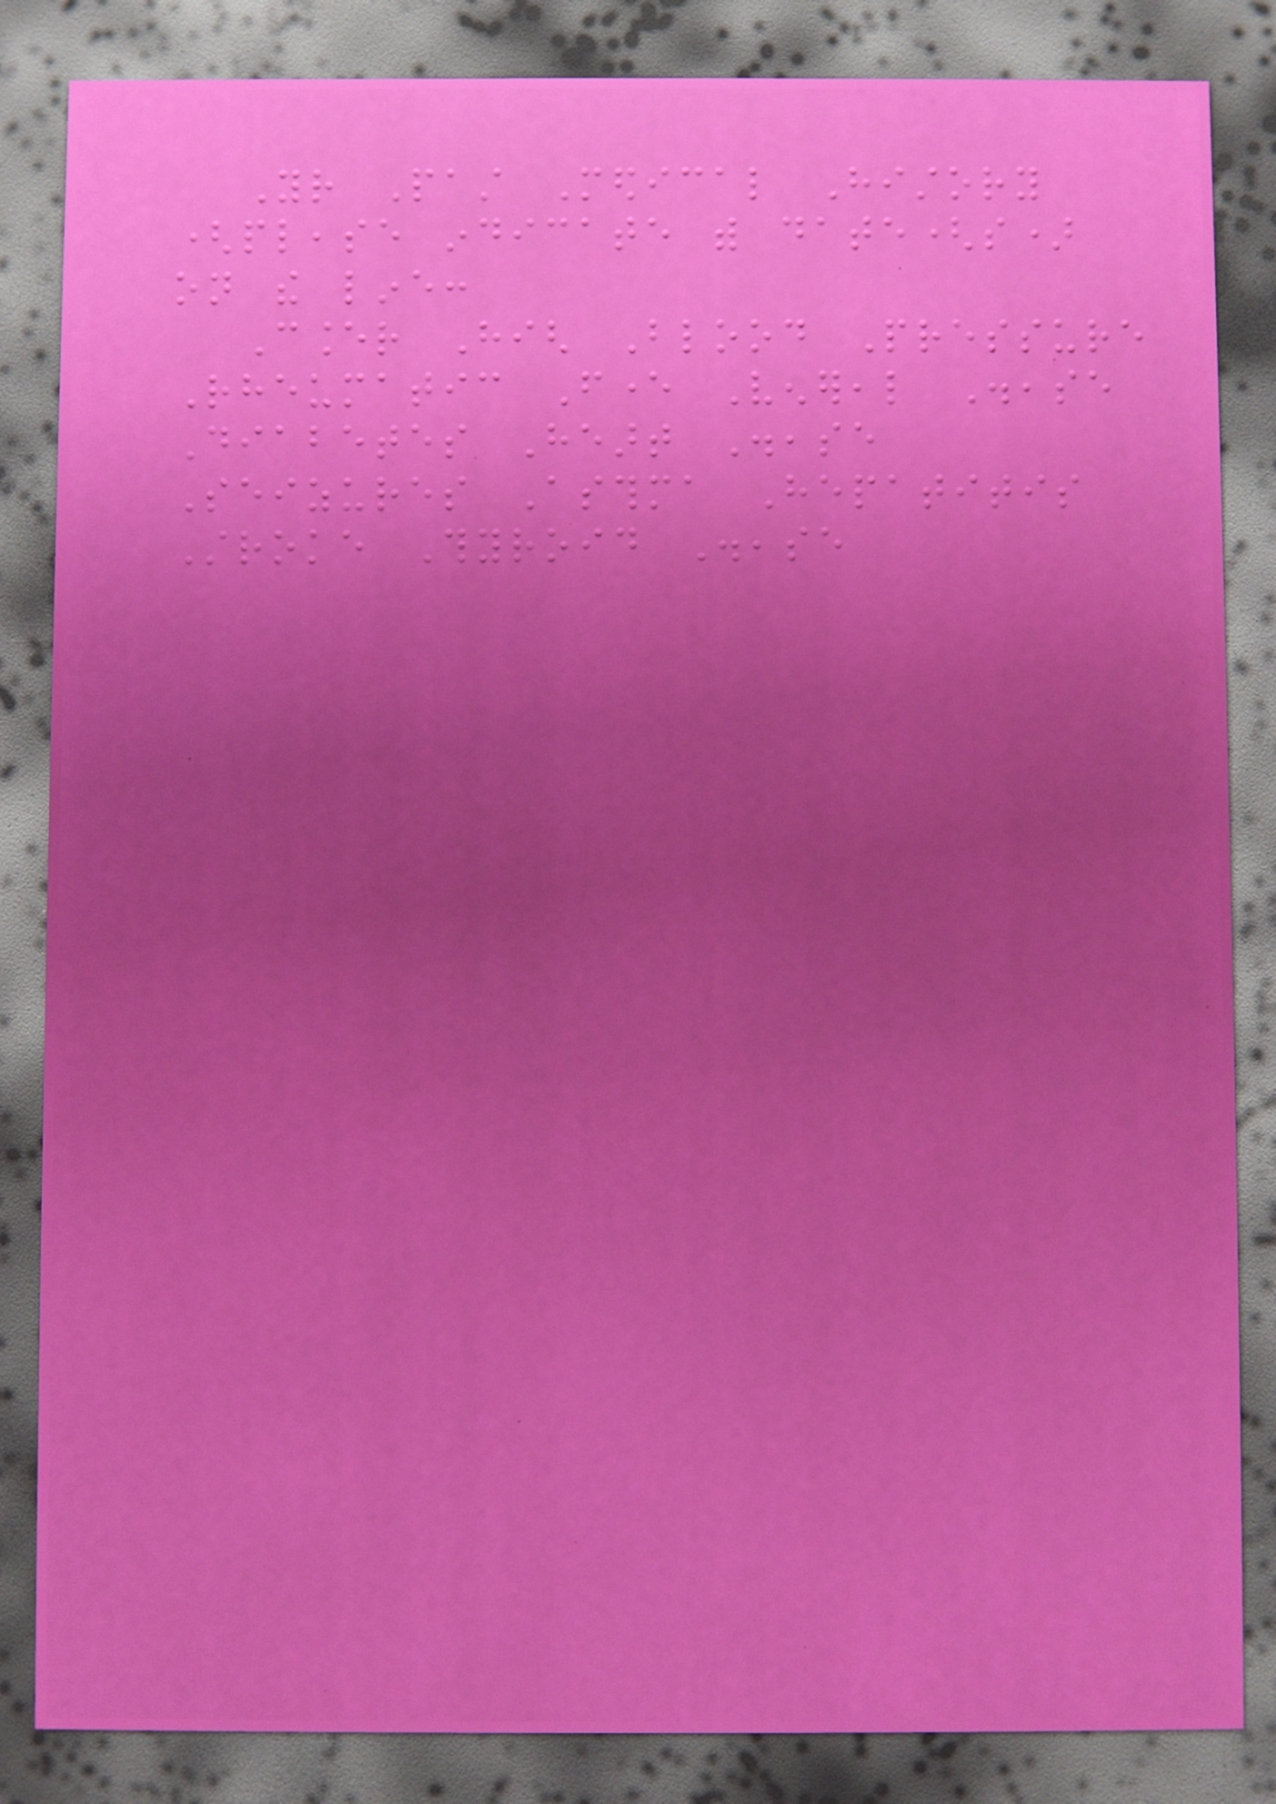Your Past Medical History
(please indicate with date(s)
on the line:
Cancer High Blood Pressure
Rheumatic Fever Venereal Disease
Diabetes Heart Disease
Seizures Asthma Hepatitis
Stroke Thyroid Disease
